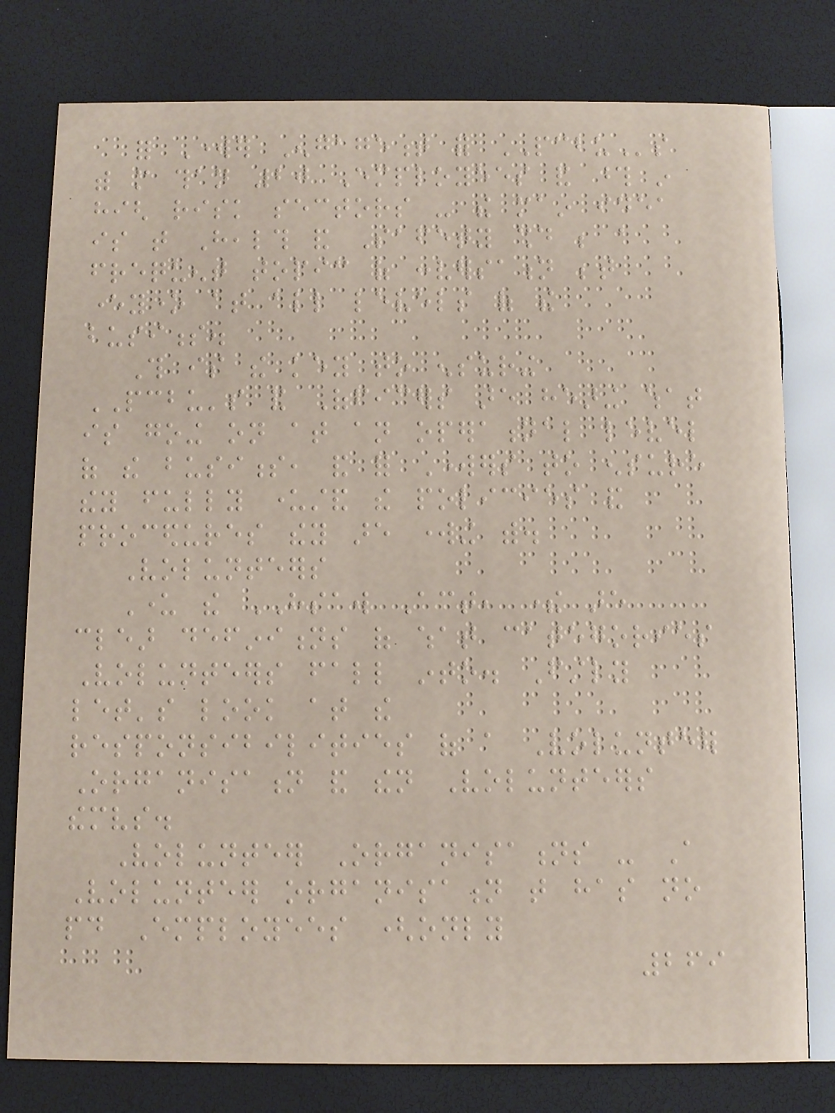for Worker Engagement for PCBUs
with more than 20 Employees and those in
high risk sectors - the main idea
is that Health and Safety should be a
frequent topic of conversation between
everyone at all levels of the
business.
This is the key to ensuring
PCBU's and Officers are hearing what
is going on at an operational level
of the business, and for Workers to ensure
they fully understand the policies and
procedures they are working with.
Volunteers
Under the HSAW Act, there are
clear definitions of what categories
Volunteers fall into. Firstly
let's look at the
responsibilities of a Volunteer
Organisation and then Volunteers
themselves.
Volunteer Organisations - A
Volunteer organisation that has no
paid Employees (only
269
